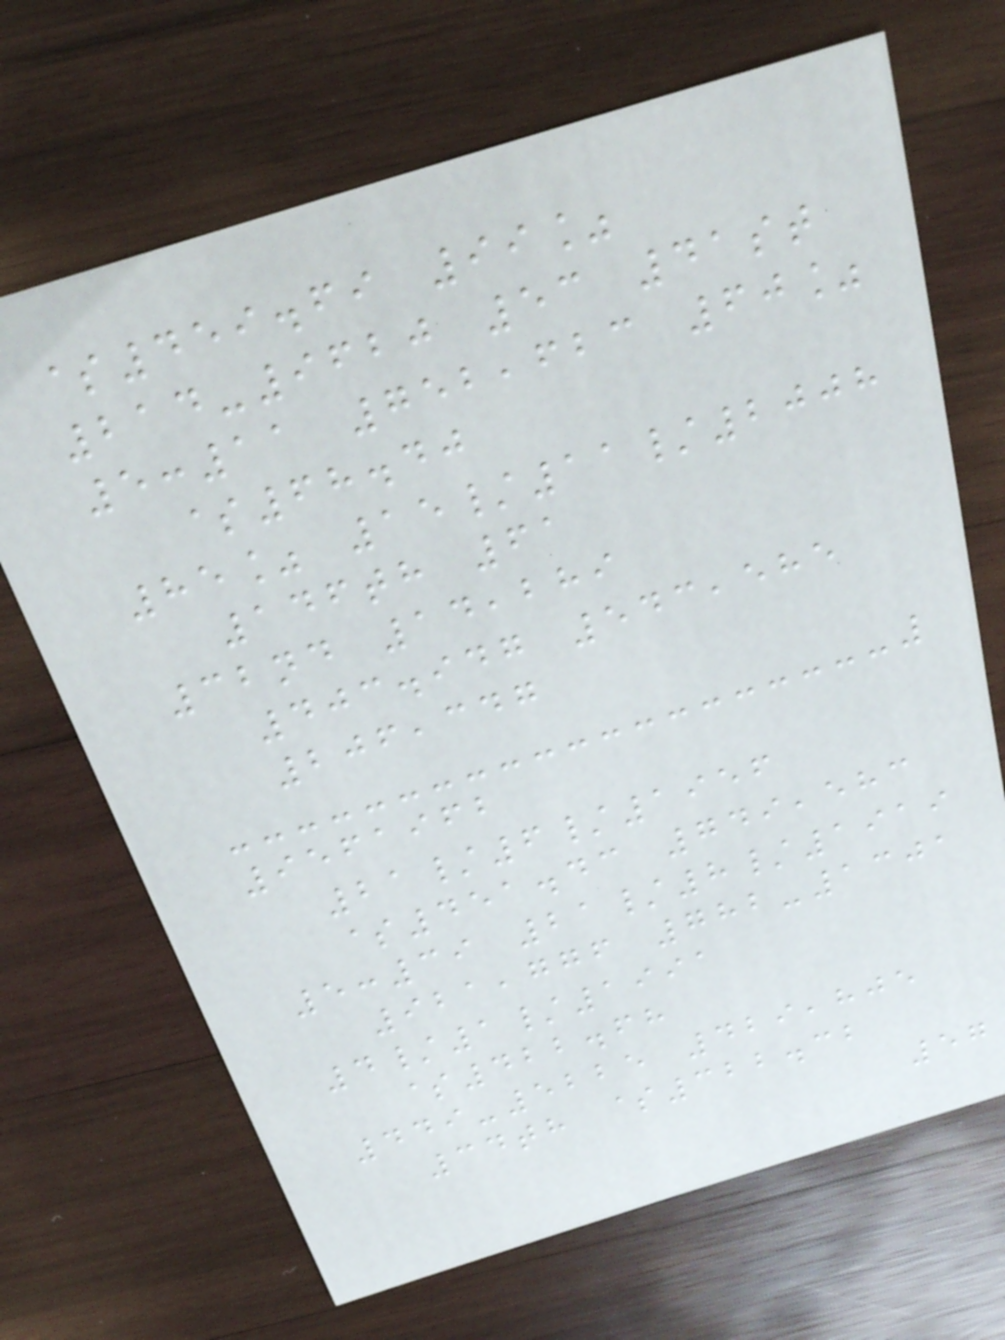$459.69 99%
214-9620 53 41st
5:11 752,623 60%
$68.40
85% 15/11/2008
146th 61
32nd 14,289
403.947 543,585
206,347
9561962
21/6/1956
$451.43 749,583
5:39 21/8/1919
921,776 782-1301
4/1/1991
$422.68
449-5225 429,805
34th $322.32
57
